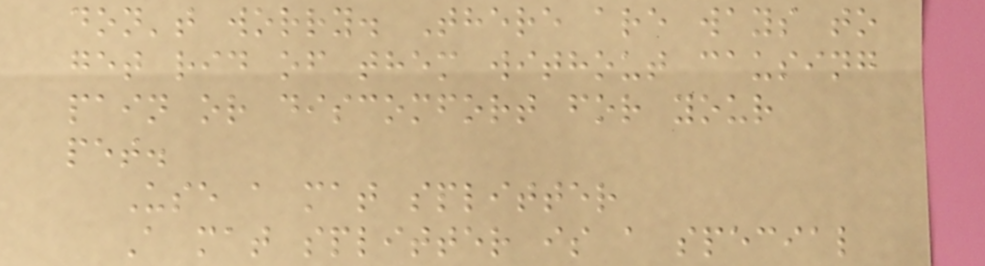don't worry. There are ways to
get rid of them without causing
pain or discomfort for your
pet.
Use a mat splitter
A mat splitter is a special
